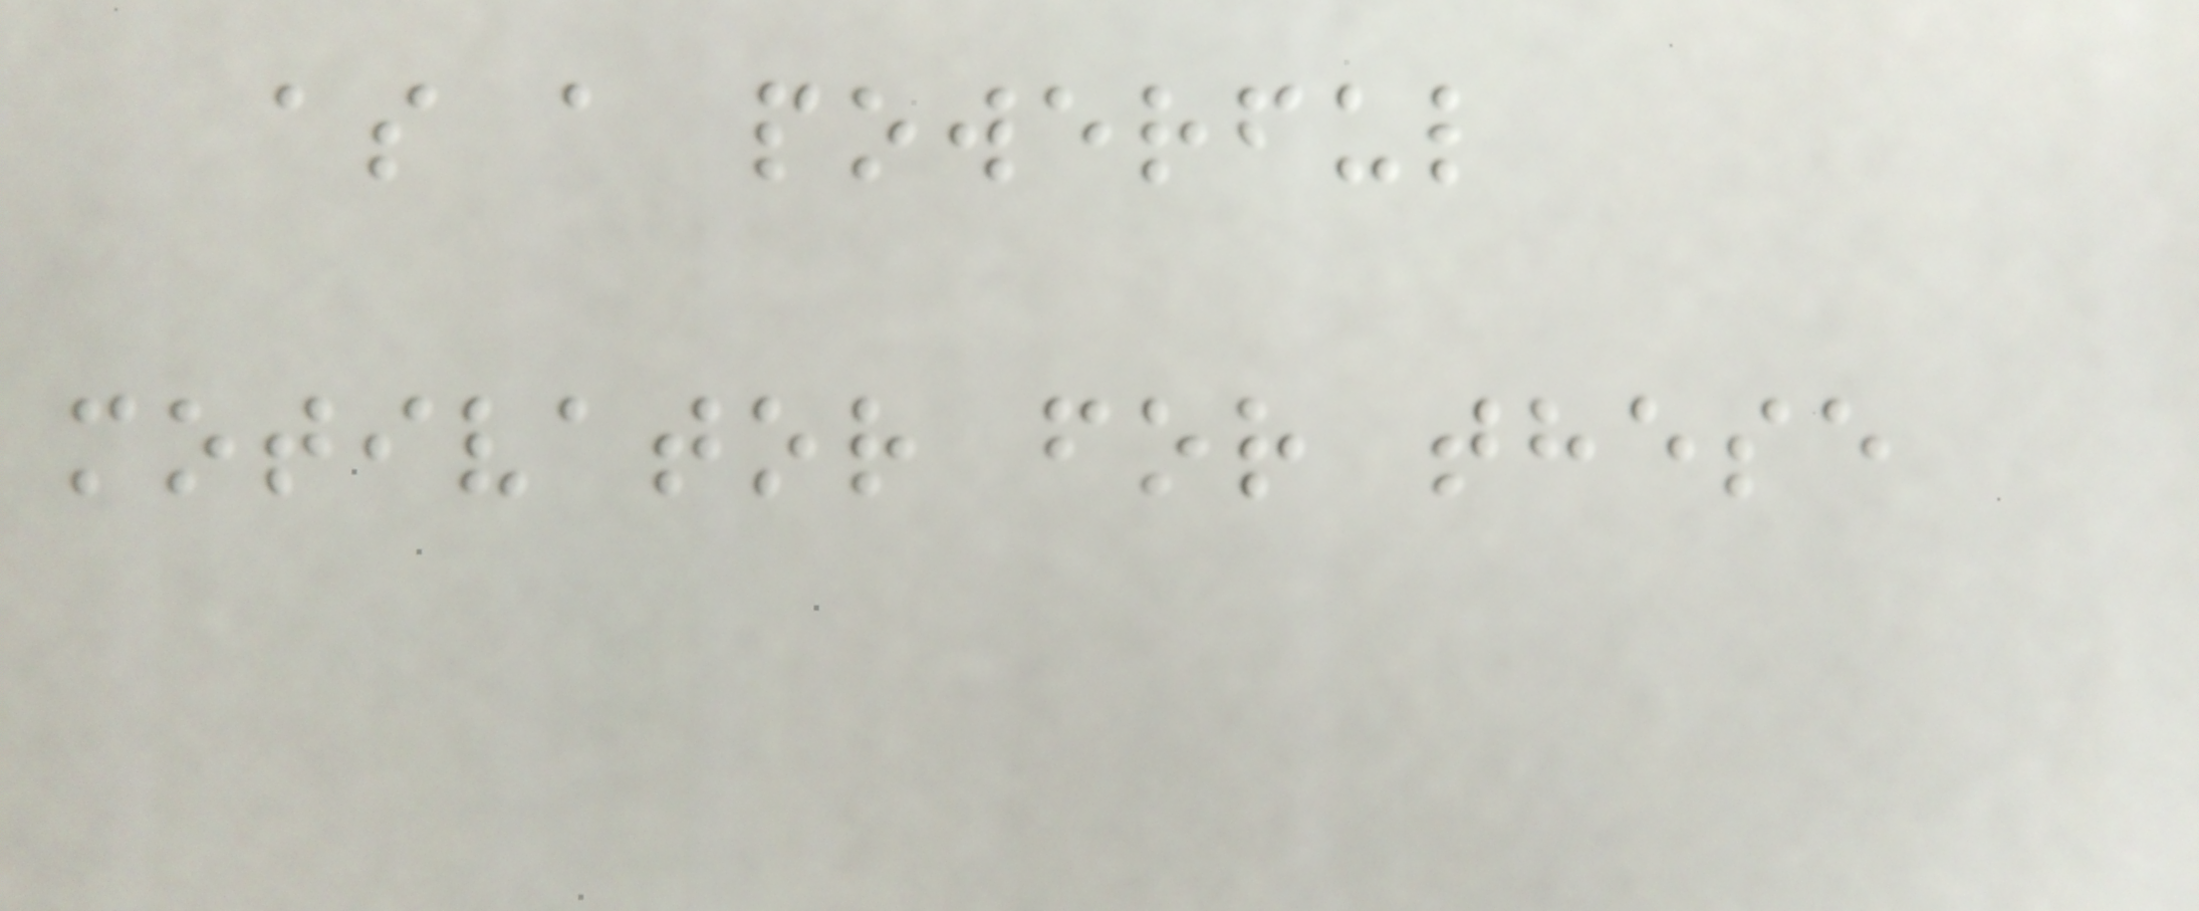as a powerful
motivator for these
